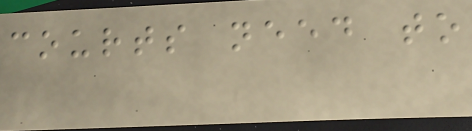courts need to
